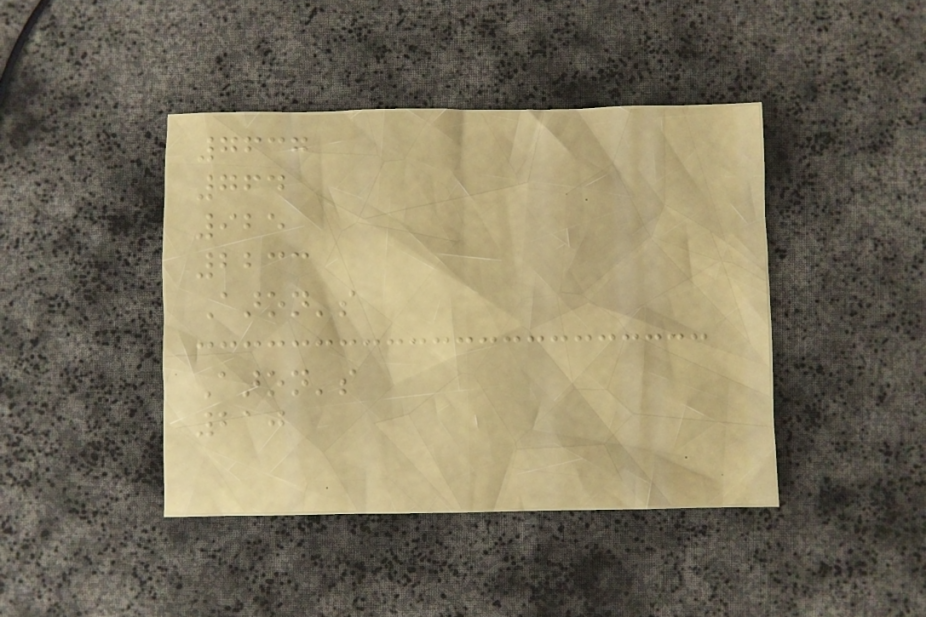7637
764
925
2233
Aaron's
Aaron's
210
